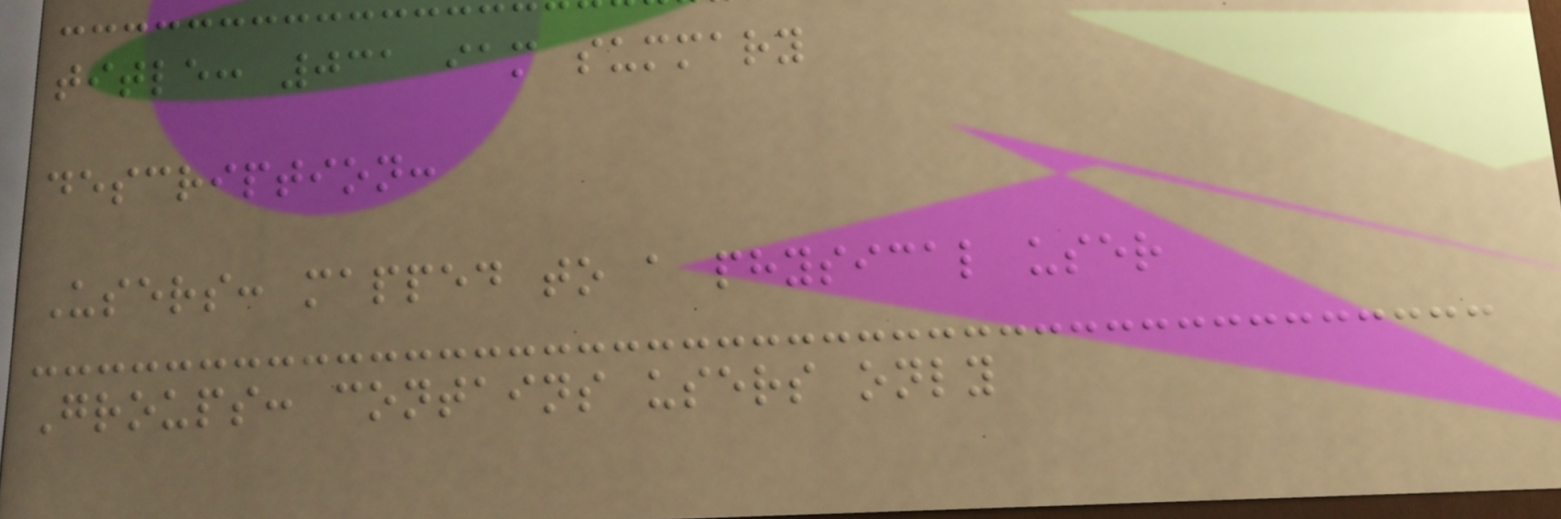title: 031 iam summary
description:
Users: mapped to a physical user
Groups: contains users only
